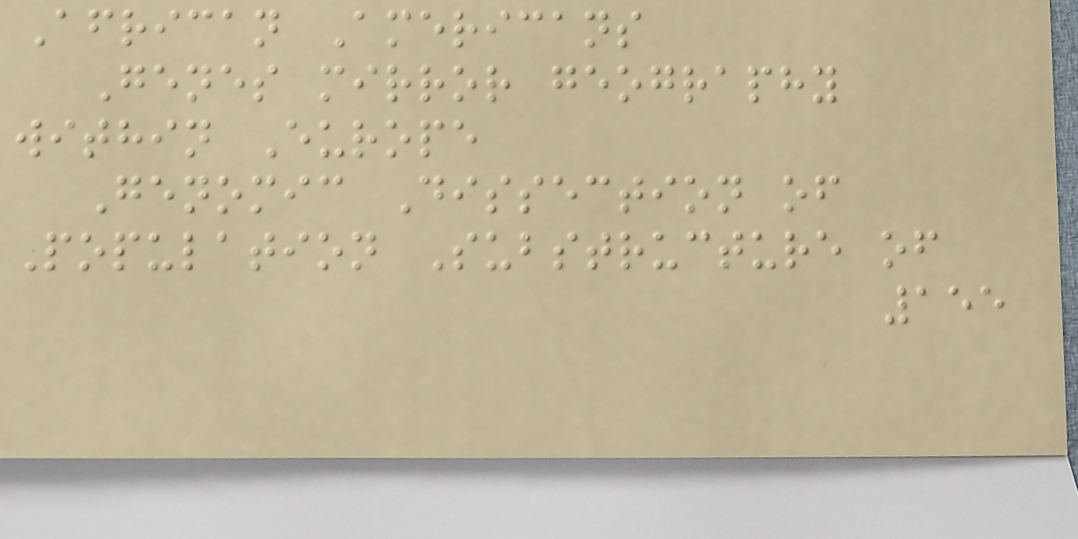African Americans
Genes mirror geography
within Europe
Genomic Dissection of
Population Substructure of
155
